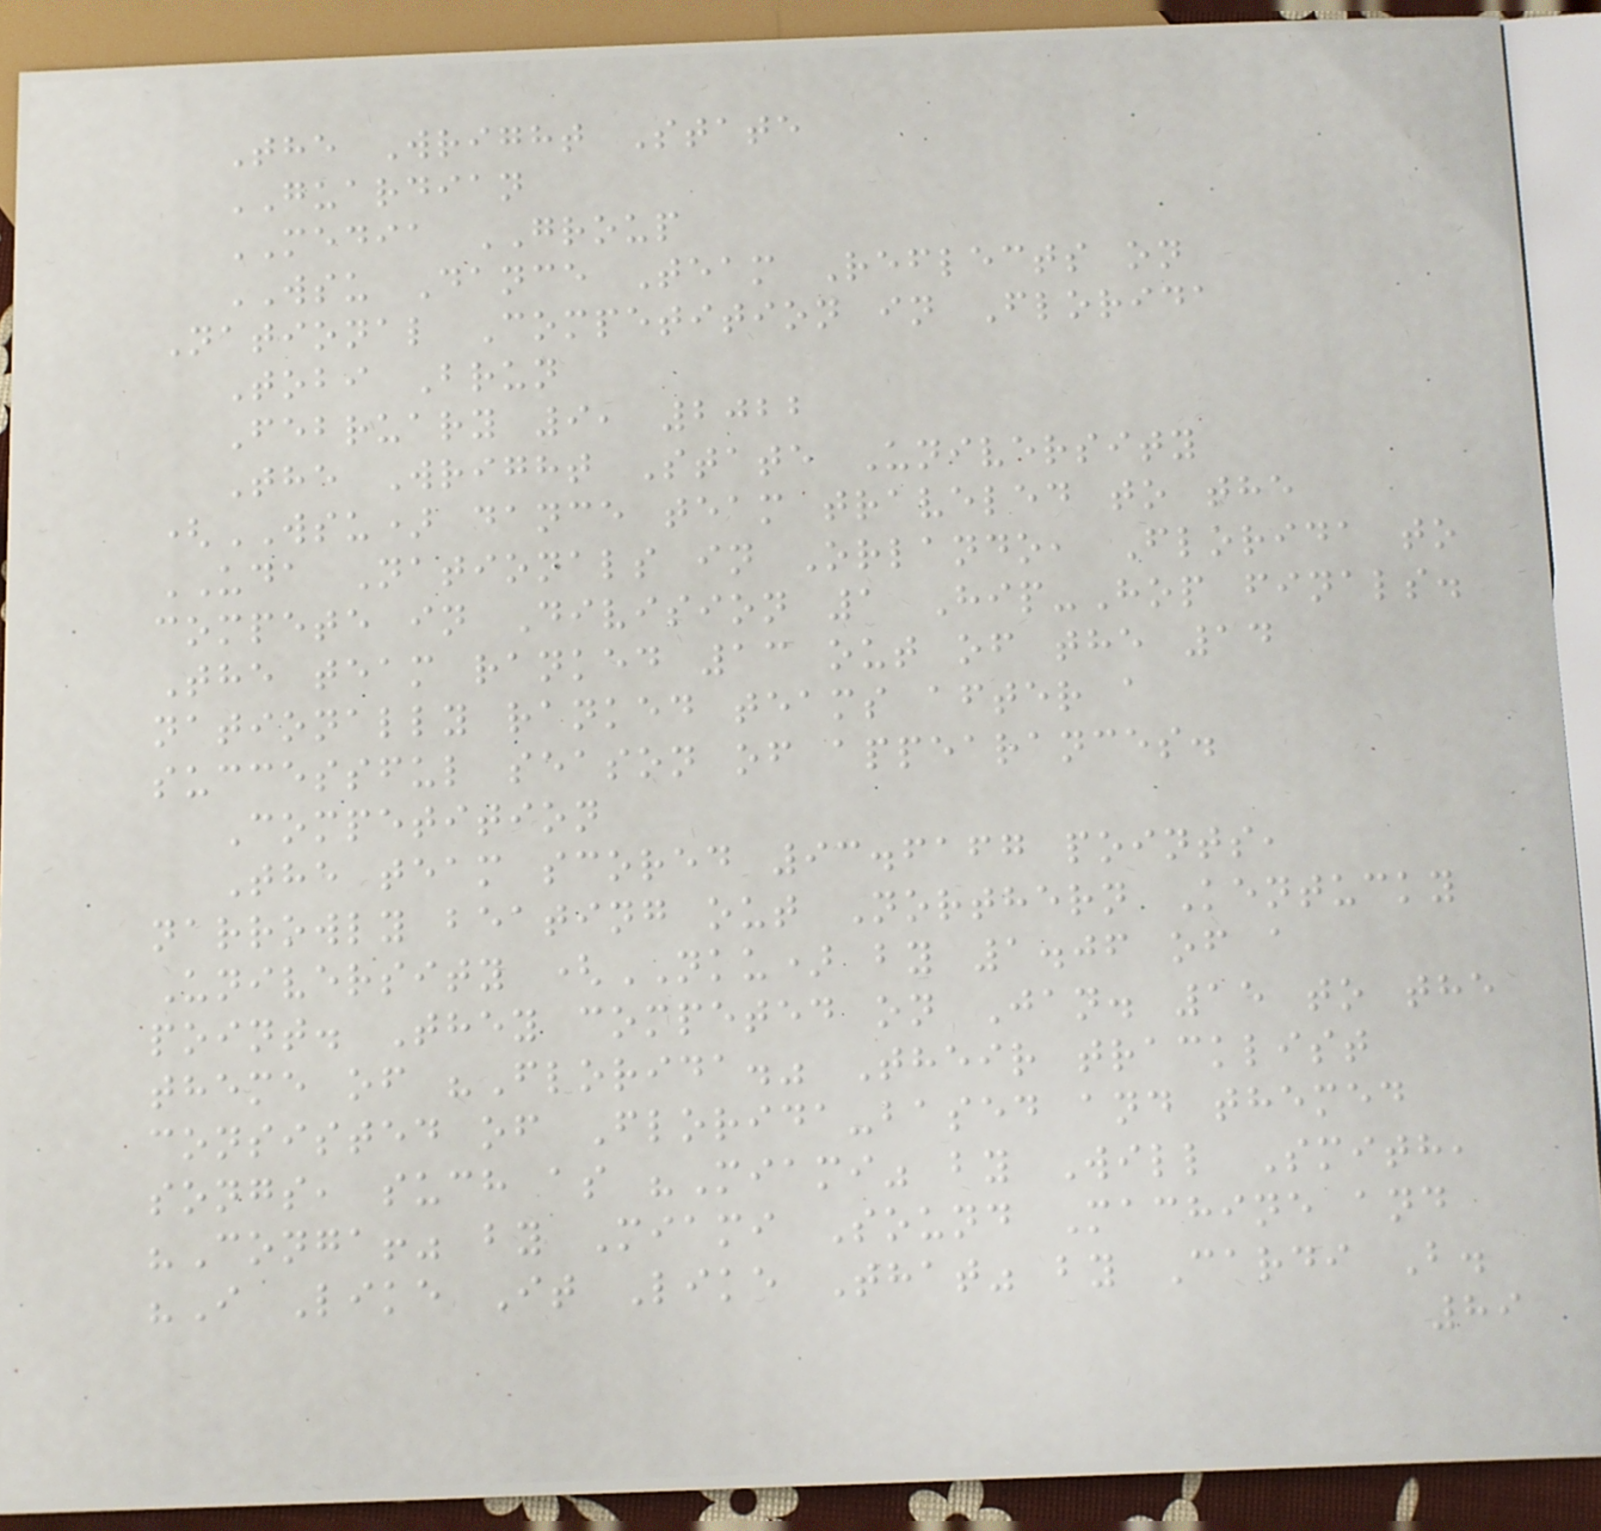The Wright State
GUARDIAN
MEDIA GROUP
WSU Dance Team Reflects on
National Competition in Florida
Tobi Brun
February 9, 2022
The Wright State University
(WSU) dance team traveled to the
UDA Nationals in Orlando, Florida to
compete in Division 1 Hip-Hop finals.
The team ranked 13 out of the 14
nationally ranked teams after a
successful season of appearances.
Competition
The team scored 93.6167 points,
narrowly beating out Northern Kentucky
University (NKU) by 1.06 of a
point. They competed on Jan. 15 to the
theme of "Florida." Their tracklist
consisted of Florida-based and themed
songs, such as "Miami" by Will Smith,
"Conga!" by Miami Sound Machine and
"I Like It Like That" by Cardi B.
89
